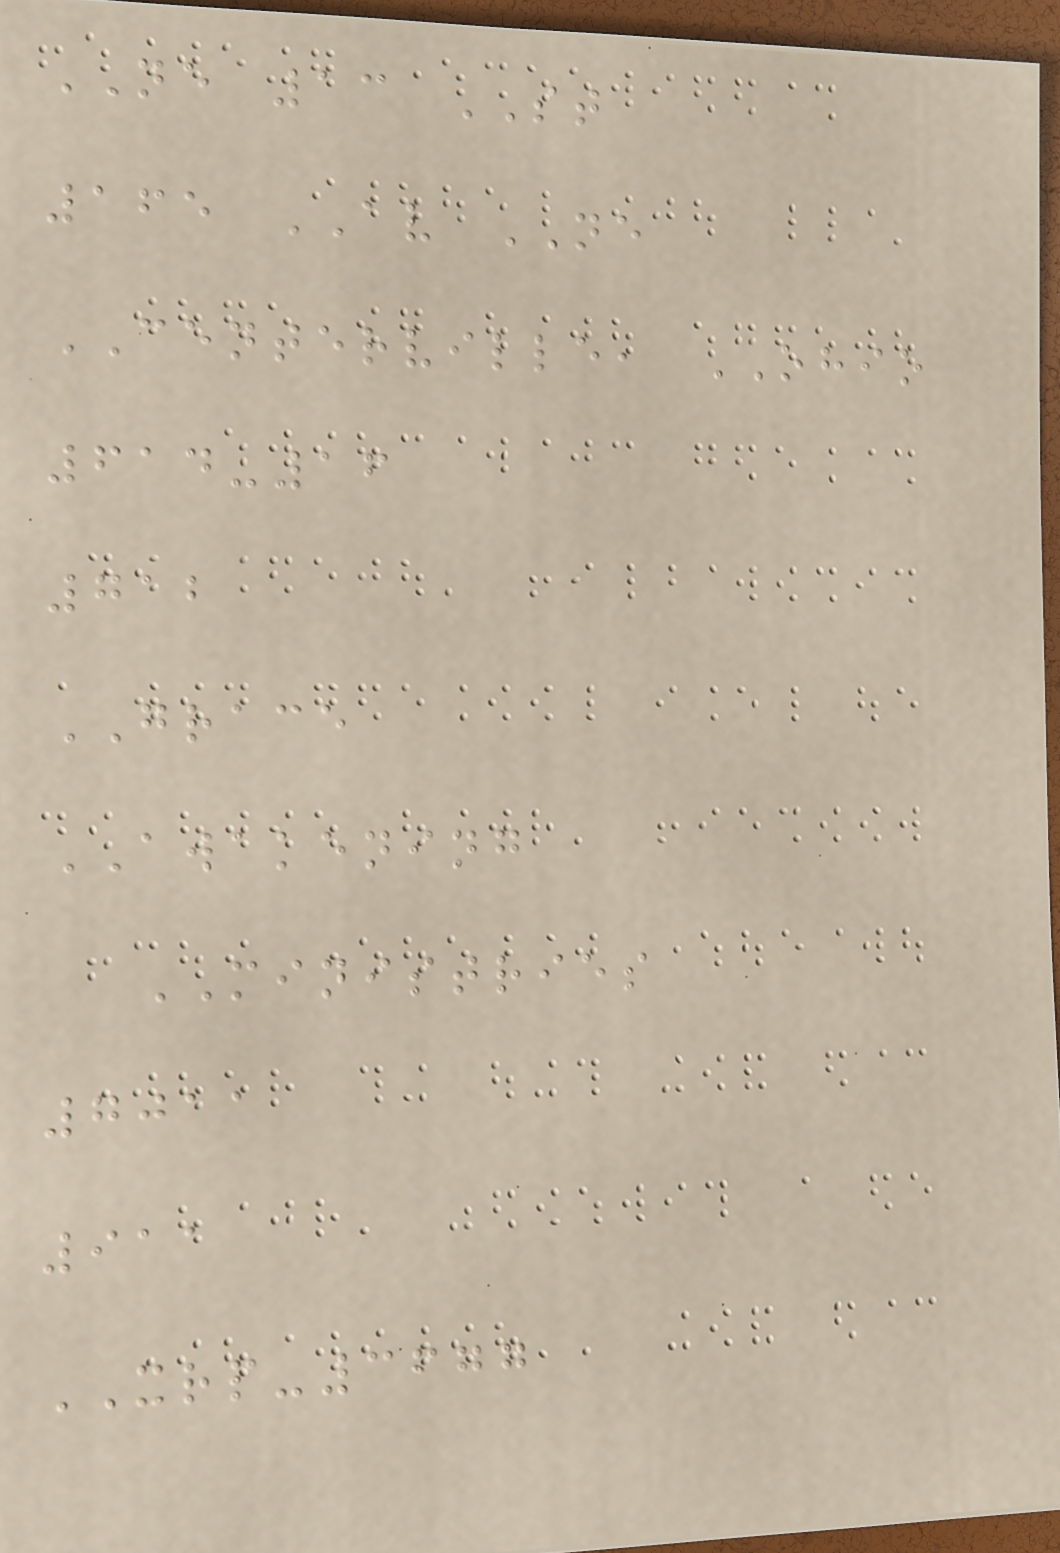NE 13 ST
165 AV NE
CENTERVILLE, OHIO
614-16
712
GRACE
AWAKENING
MINISTRIES
7011
911
XRP-3677
